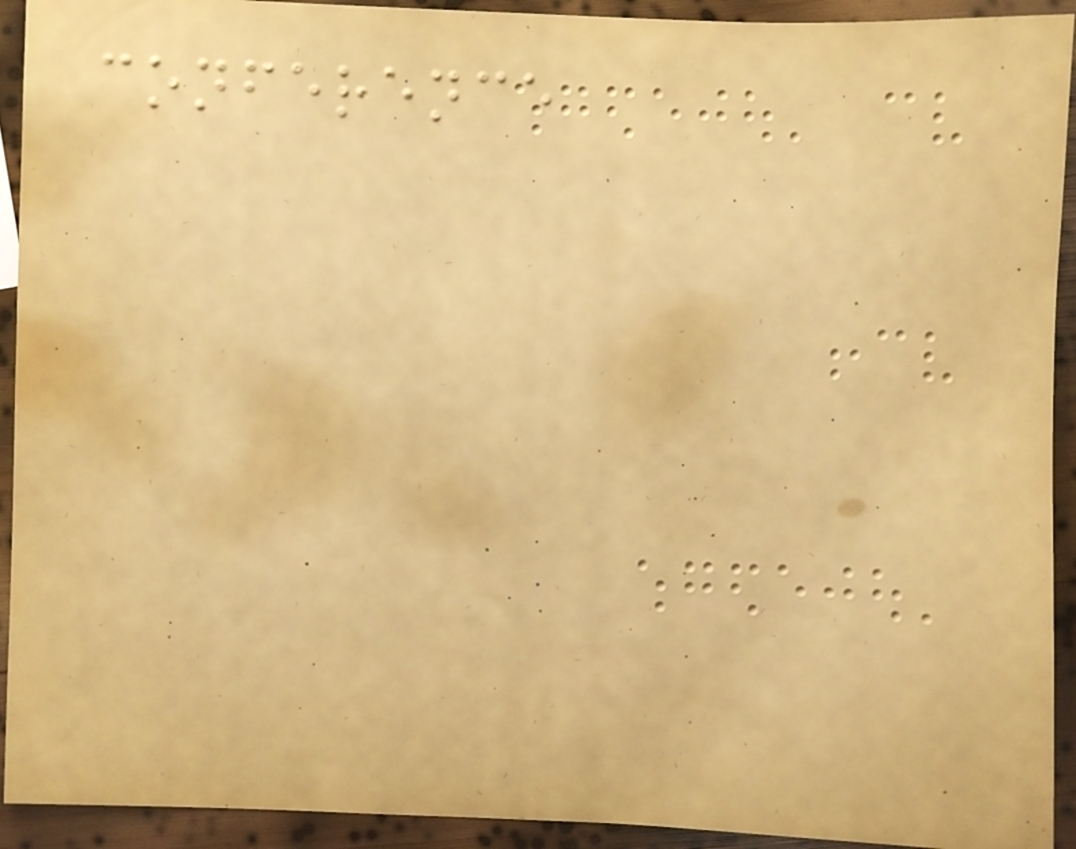conference
